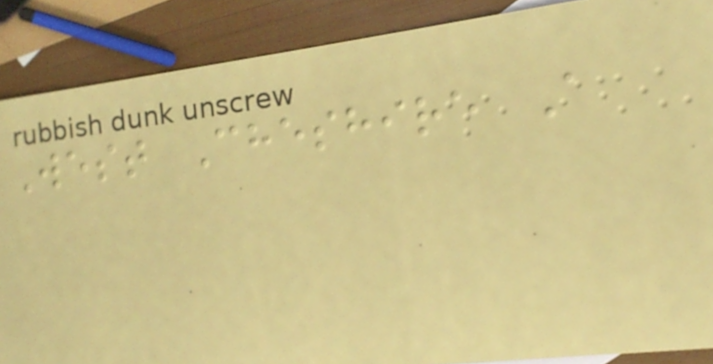West Cheshire A
